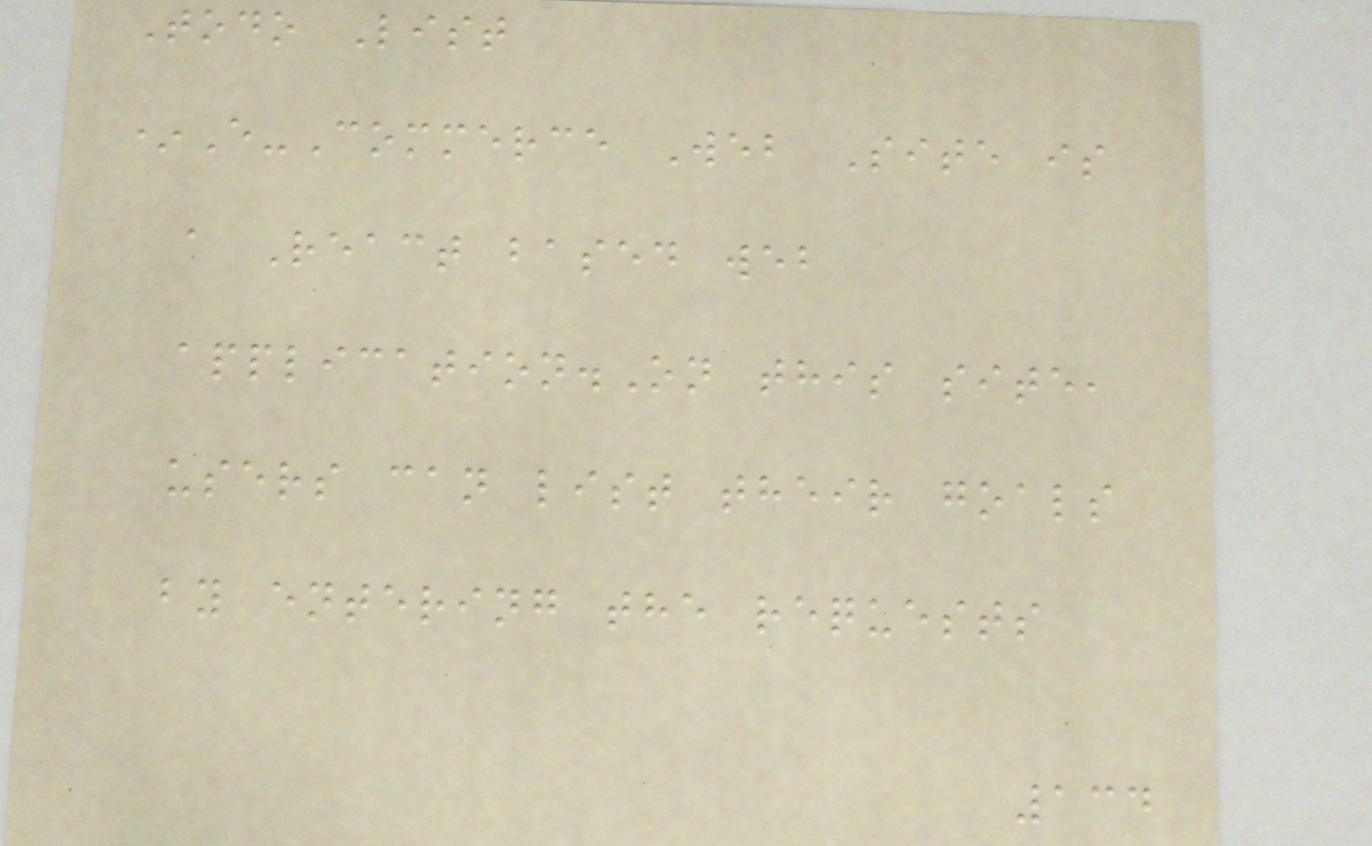Todo List
*E-Commerce Web Site is
a React based web
application.On this site,
users can list their goals
by entering the requests
134
